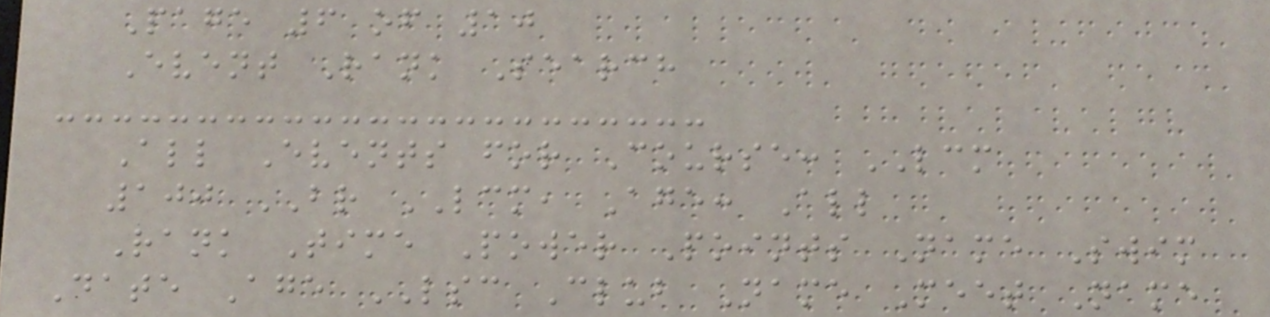Page 6 of 10
Event Rank Search
All Events for Course: LCM
100 BR LCM, Age: All
Rank Time Power Points Name Swim
Date Age LSC Club Name Meet Name
